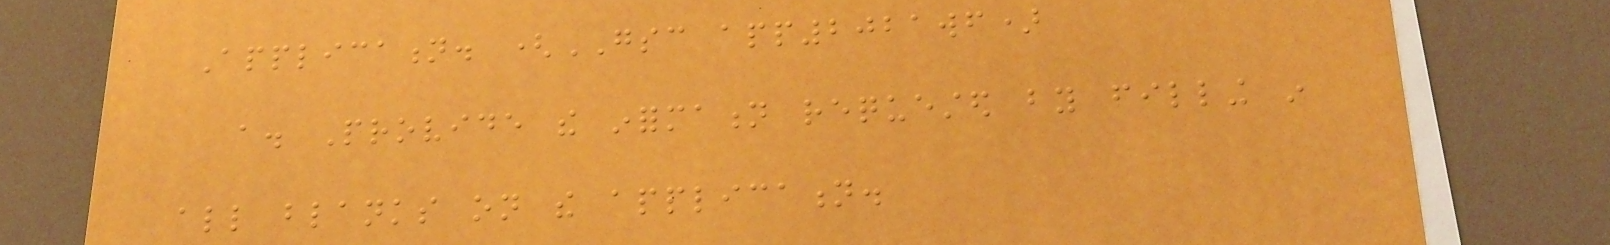Application. (GSC app2021wf)
a. Provide the information requested by filling in
all blanks on the application.
